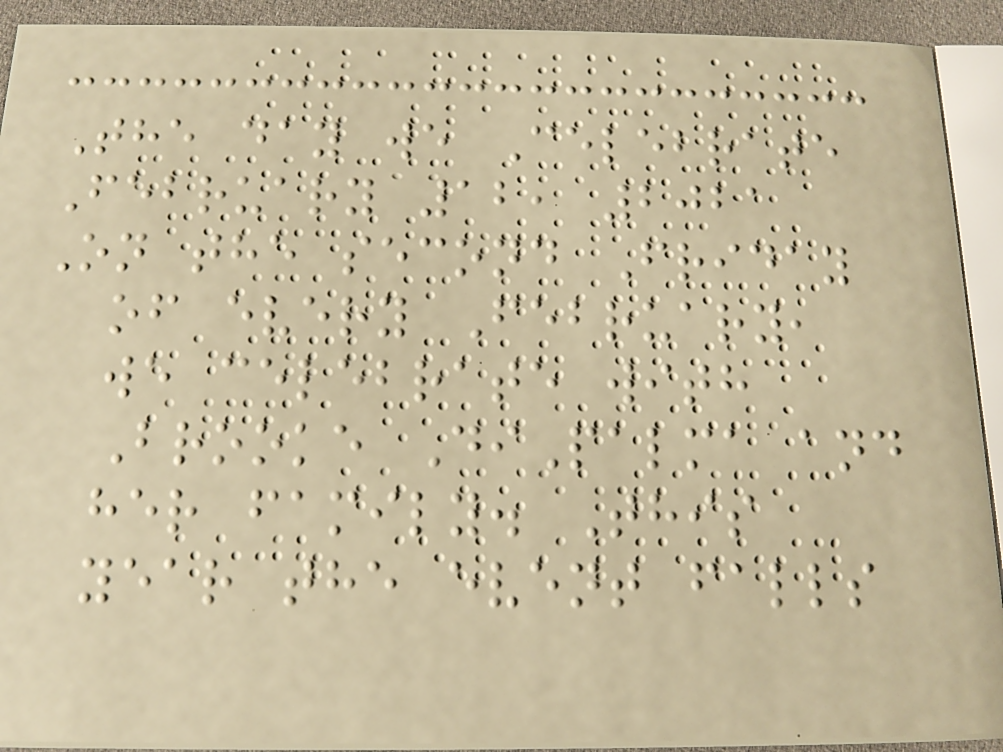The day we Celebrate
February 12, 2021
On the second Friday
of every February,
we celebrate with
Brooke DiPalma and
her family. This
year the event falls
